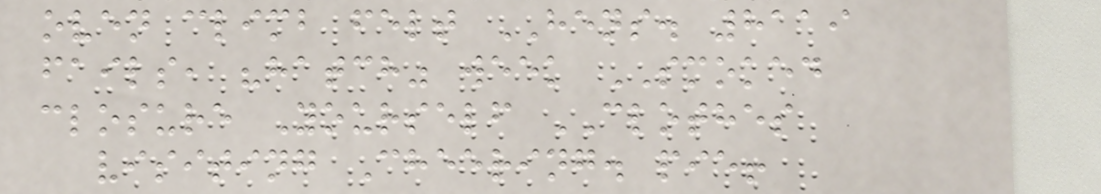oven climb felt HENS. 8119
fails, "hatch" week SMOKED
closure Yourself CLOTHES
visiting Cheering. pie!
